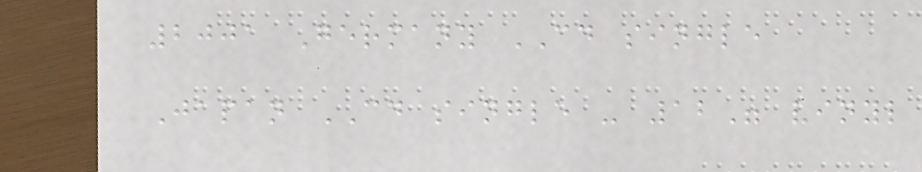2001 Germany CD single
Japan CD single - 12" vinyl
